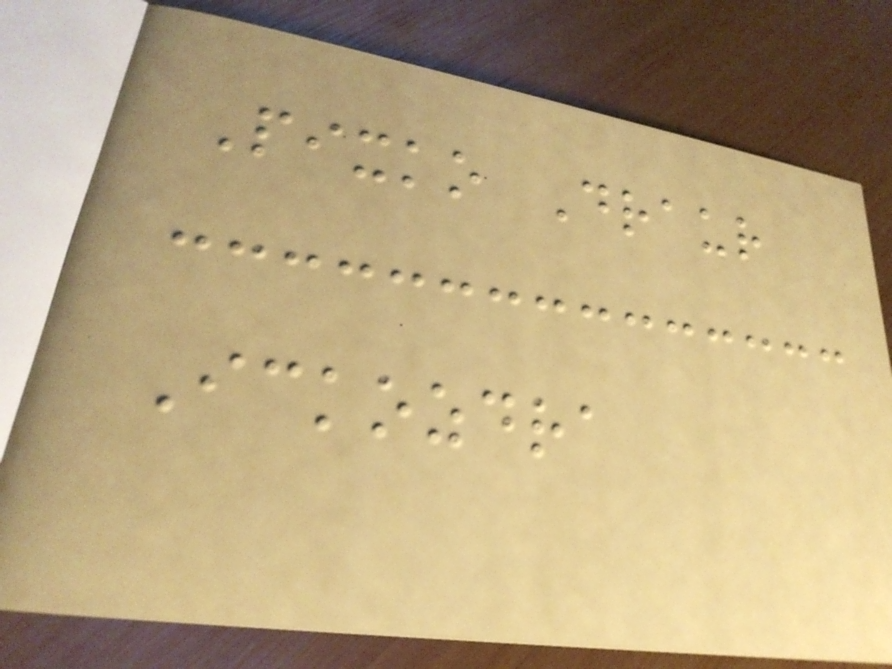Pixko Draur
Ickozdra
